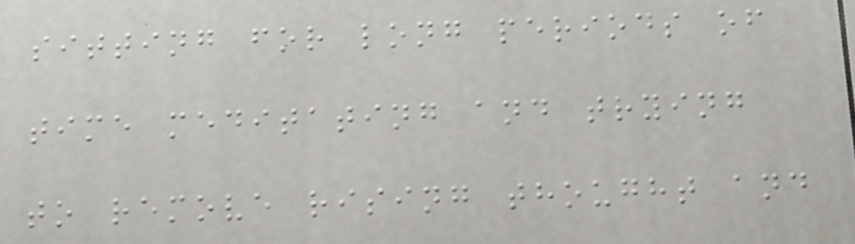sitting for long periods of
time meditating and trying
to remove rising thought and
